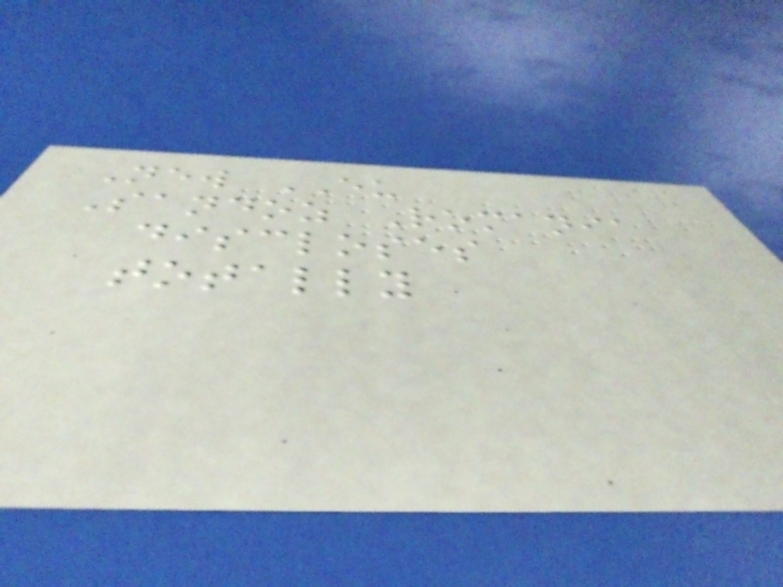New EU
Sandoz Romania
discloses
totally
